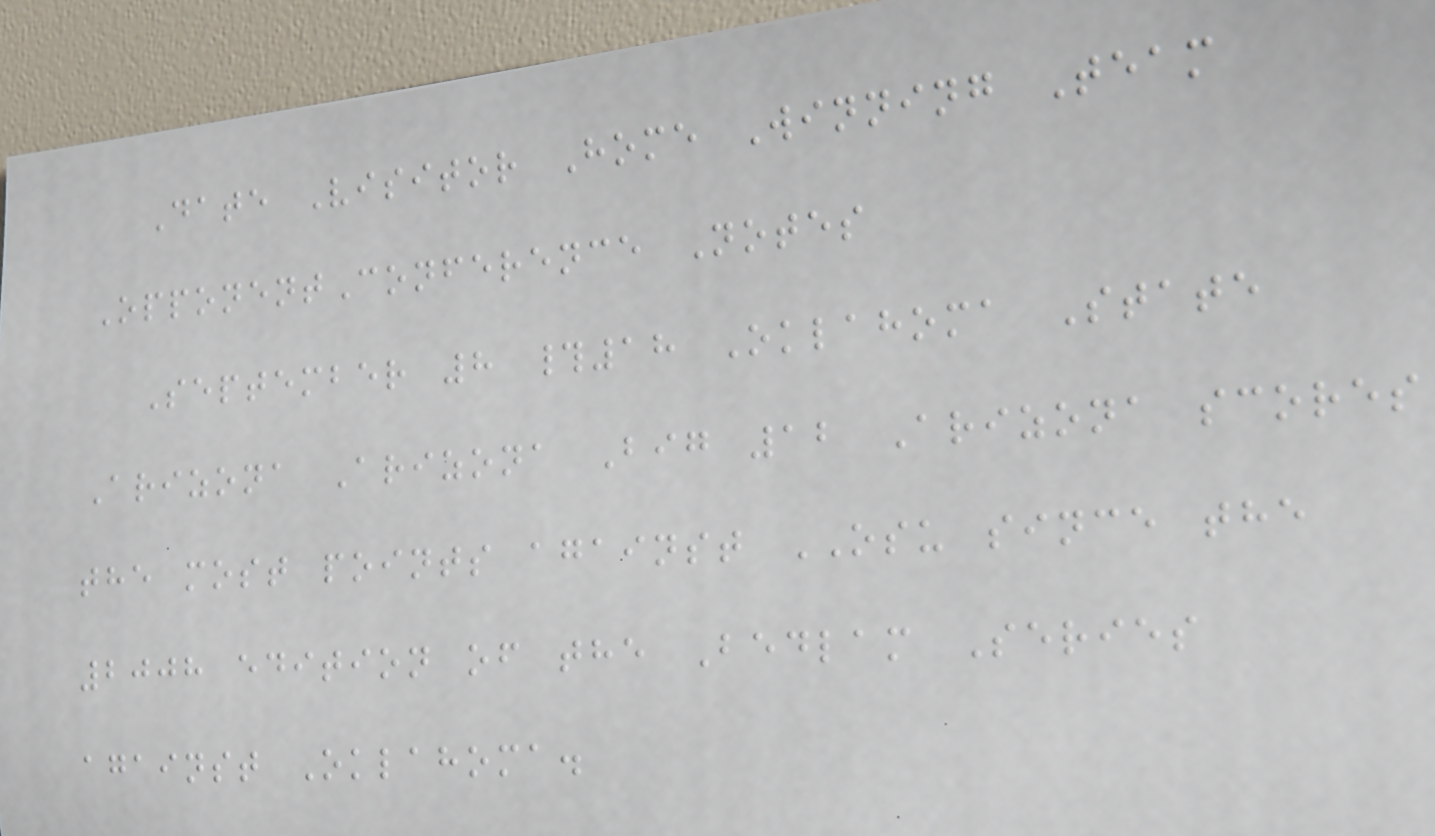Date Visitor Home Winning Team
OpponentConference Notes
September 8 #18 Oklahoma State
Arizona Arizona Big 12 Arizona scores
the most points against OSU since the
2008 edition of the Bedlam Series
against Oklahoma.
